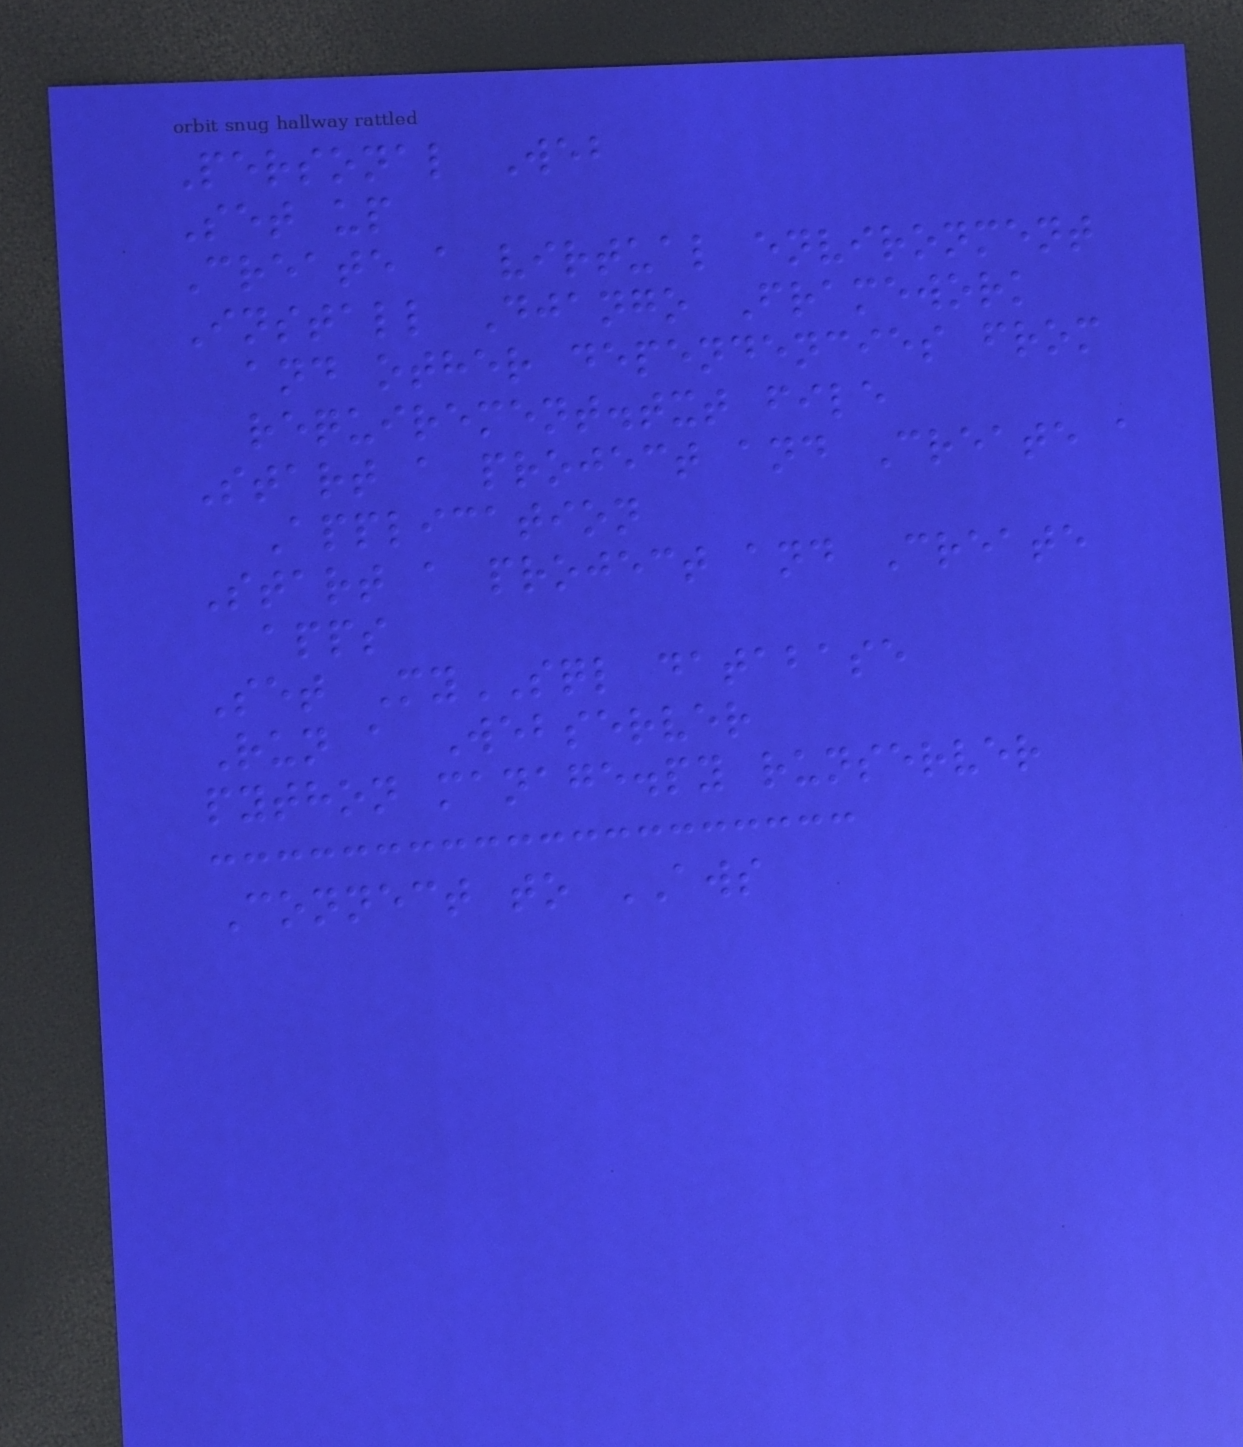Personal Web
Set up
Create a virtual environment
Install Django Framework
and other dependencies from
requirement.txt file
Start a project and Create a
Application
Start a project and Create
apps
Set MySQL database
Run a Webserver
python manage.py runserver
Connect to AWS
